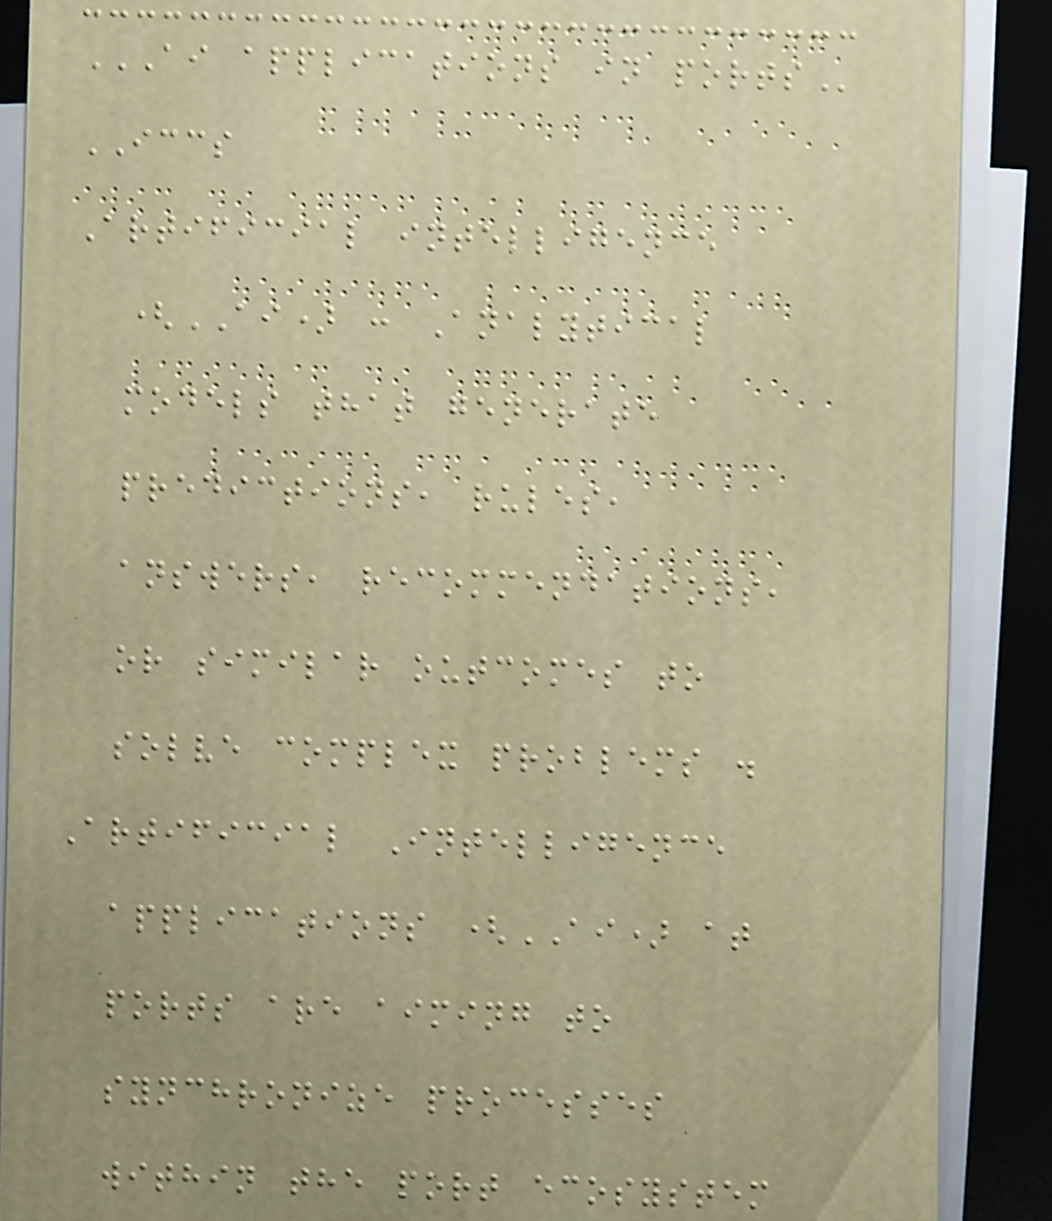AI APPLICATIONS IN PORTS
ICCS
Artificial intelligence
(AI) : Analytical
models that generate
predictions, rules,
answers, recommendations,
or similar outcomes to
solve complex problems .
Artificial Intelligence
applications (AI) at
ports are aiming to
synchronize processes
within the port ecosystem
